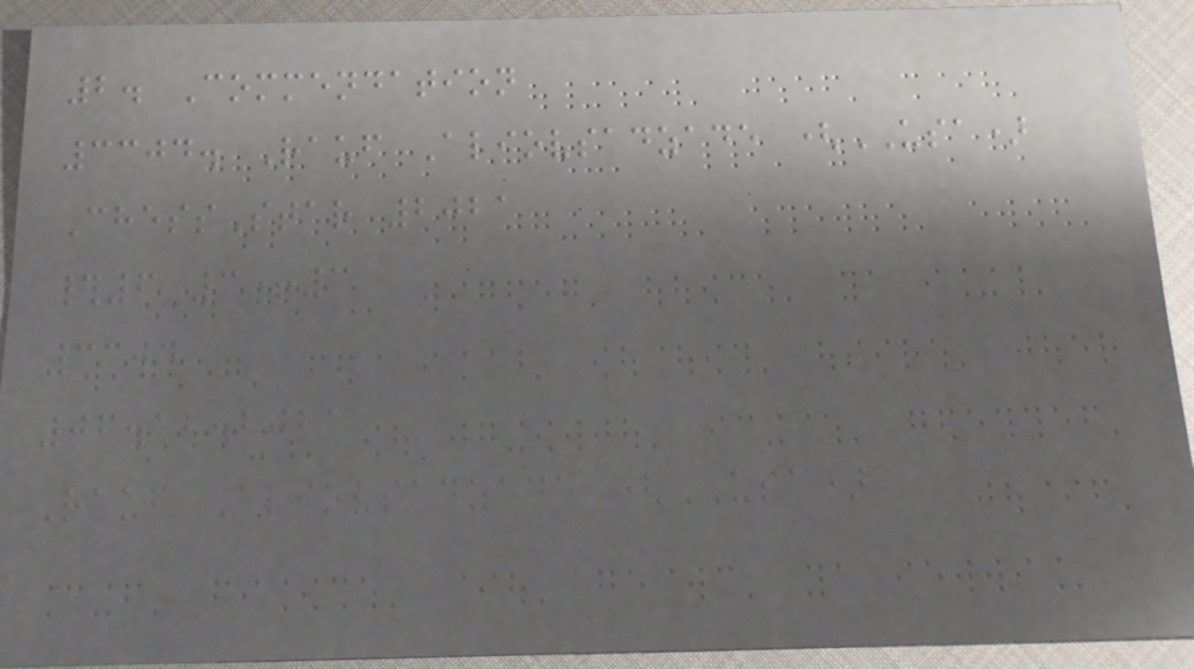2. Commendation
3304. Rauf Aliovsadzade (USA)
ChessStar 2021
#6 3+3
3304
06.12.2021
Rauf Aliovsadzade (USA)
